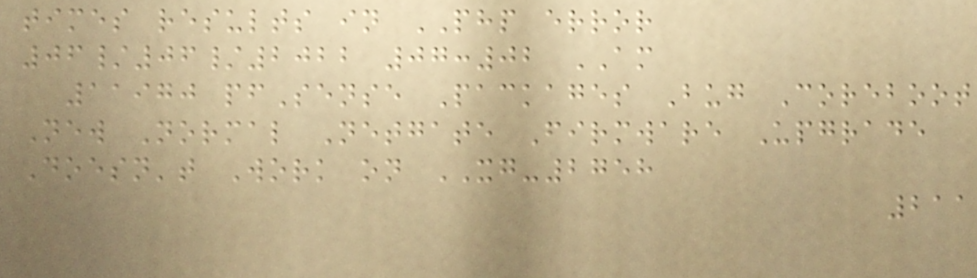times results in PHP error
06/06/2022 07:02 AM
11970 pfSense Packages Bug Coreboot
New Normal Netgate Firmware Upgrade
Doesn't Work on XG-2758
211
